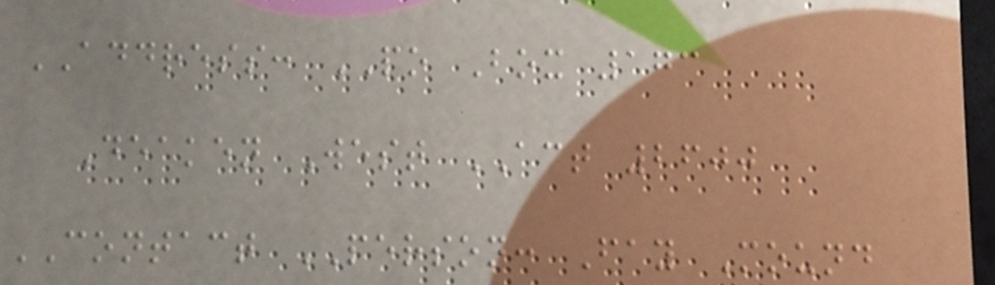ADDRESS: PO Box 173
Deaken West ACT 2600
CONTACT PERSON: Fay Mound
